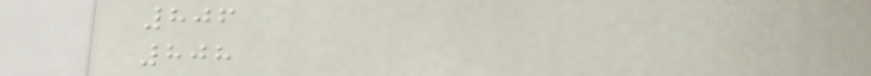806
808
